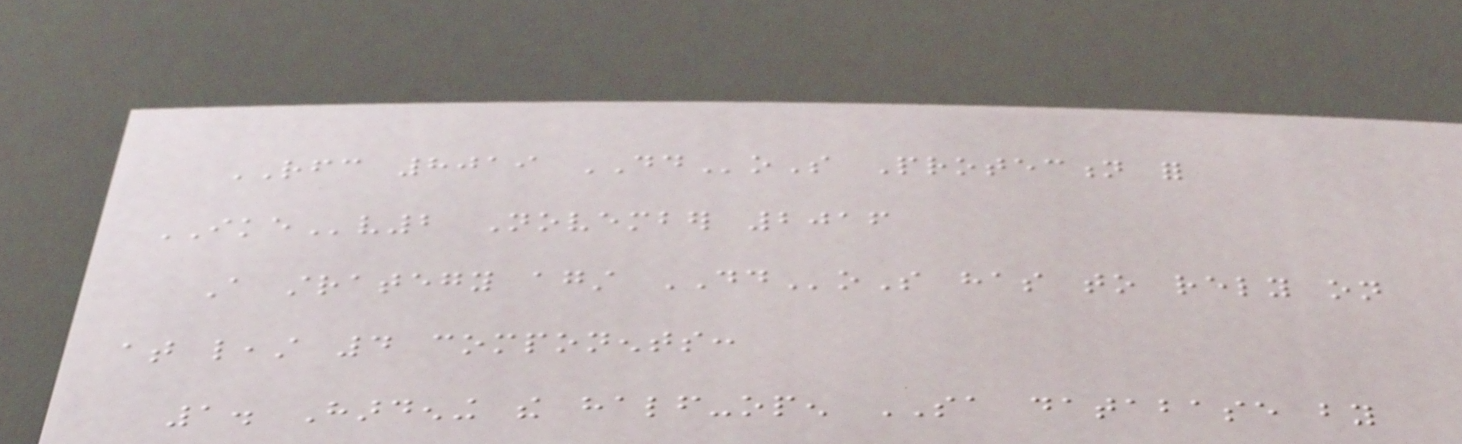RFC 8019 DDoS Protection for
IKEv2 November 2016
A strategy against DDoS has to rely on
at least 4 components:
1. Hardening the half-open SA database by
